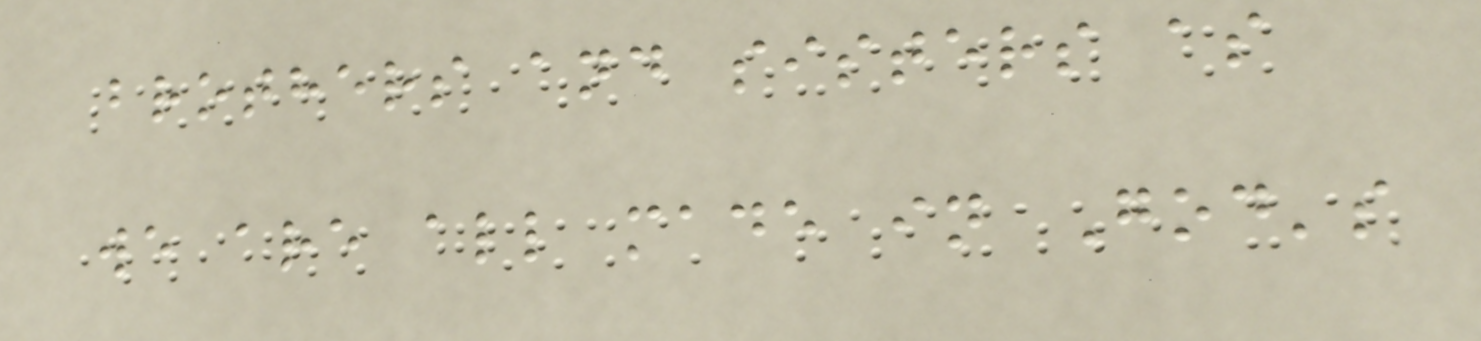brothers and sisters as
we are all made in God's
